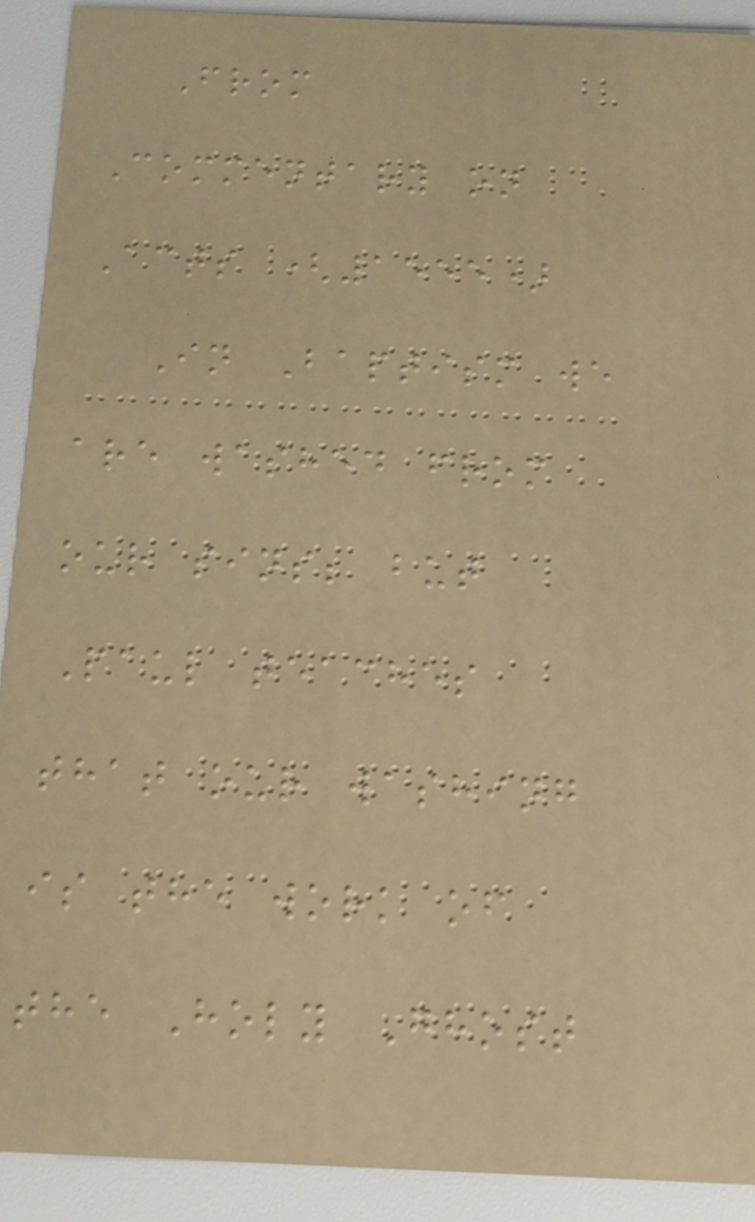From
Commentary on
Acts (1555)
In Baptism we
are washed from
our sins; but
Paul teaches
that our washing
is the work of
the Holy Ghost
